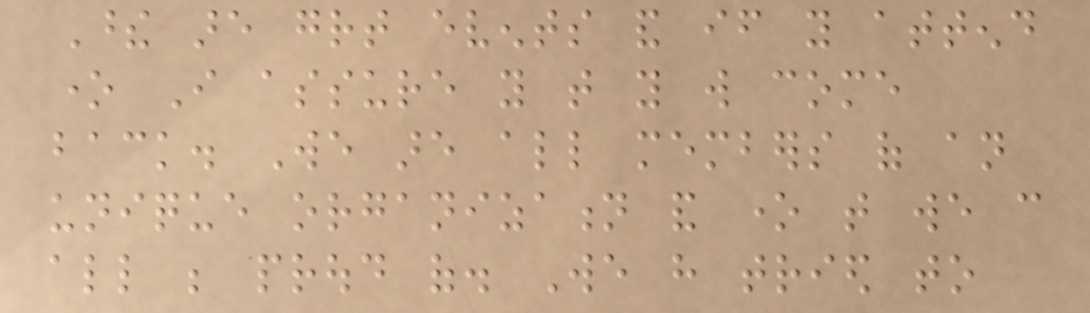These are great events and if you attend
one I assure you that you will come
back. We are all members of an
unique organization and one that we can
all be proud of. We have tried to
